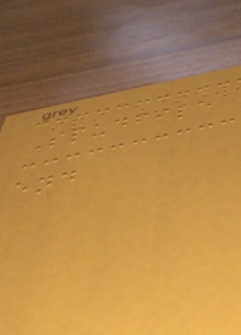Spudfile
end
